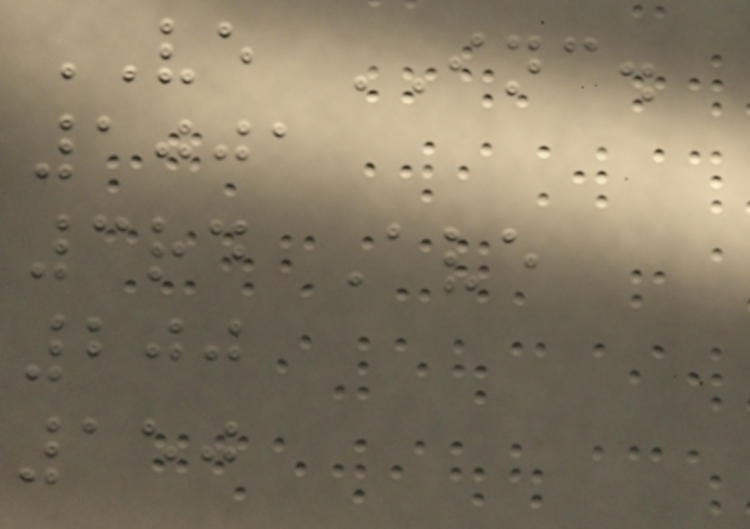VE INC.
1001
3rd Ave
200
150
